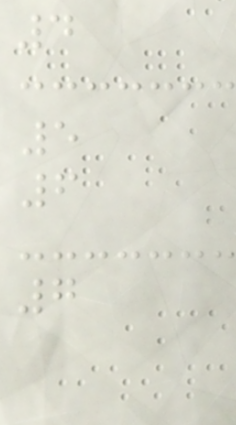4
5
6
7
